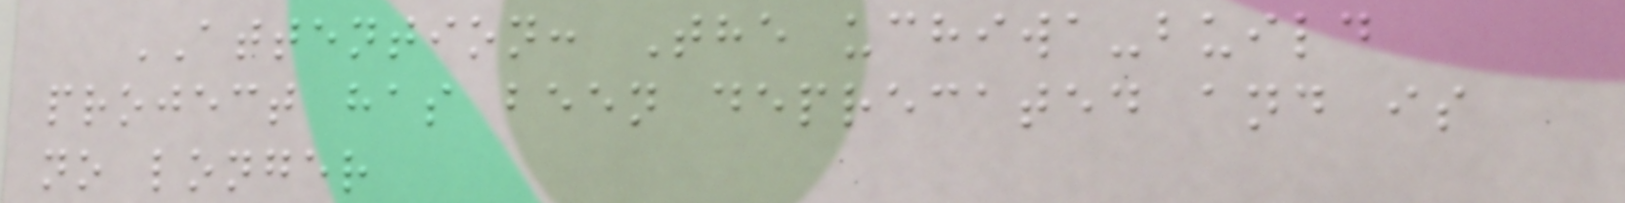ATTENTION: The uchiwa-build
project has been deprecated and is
no longer
